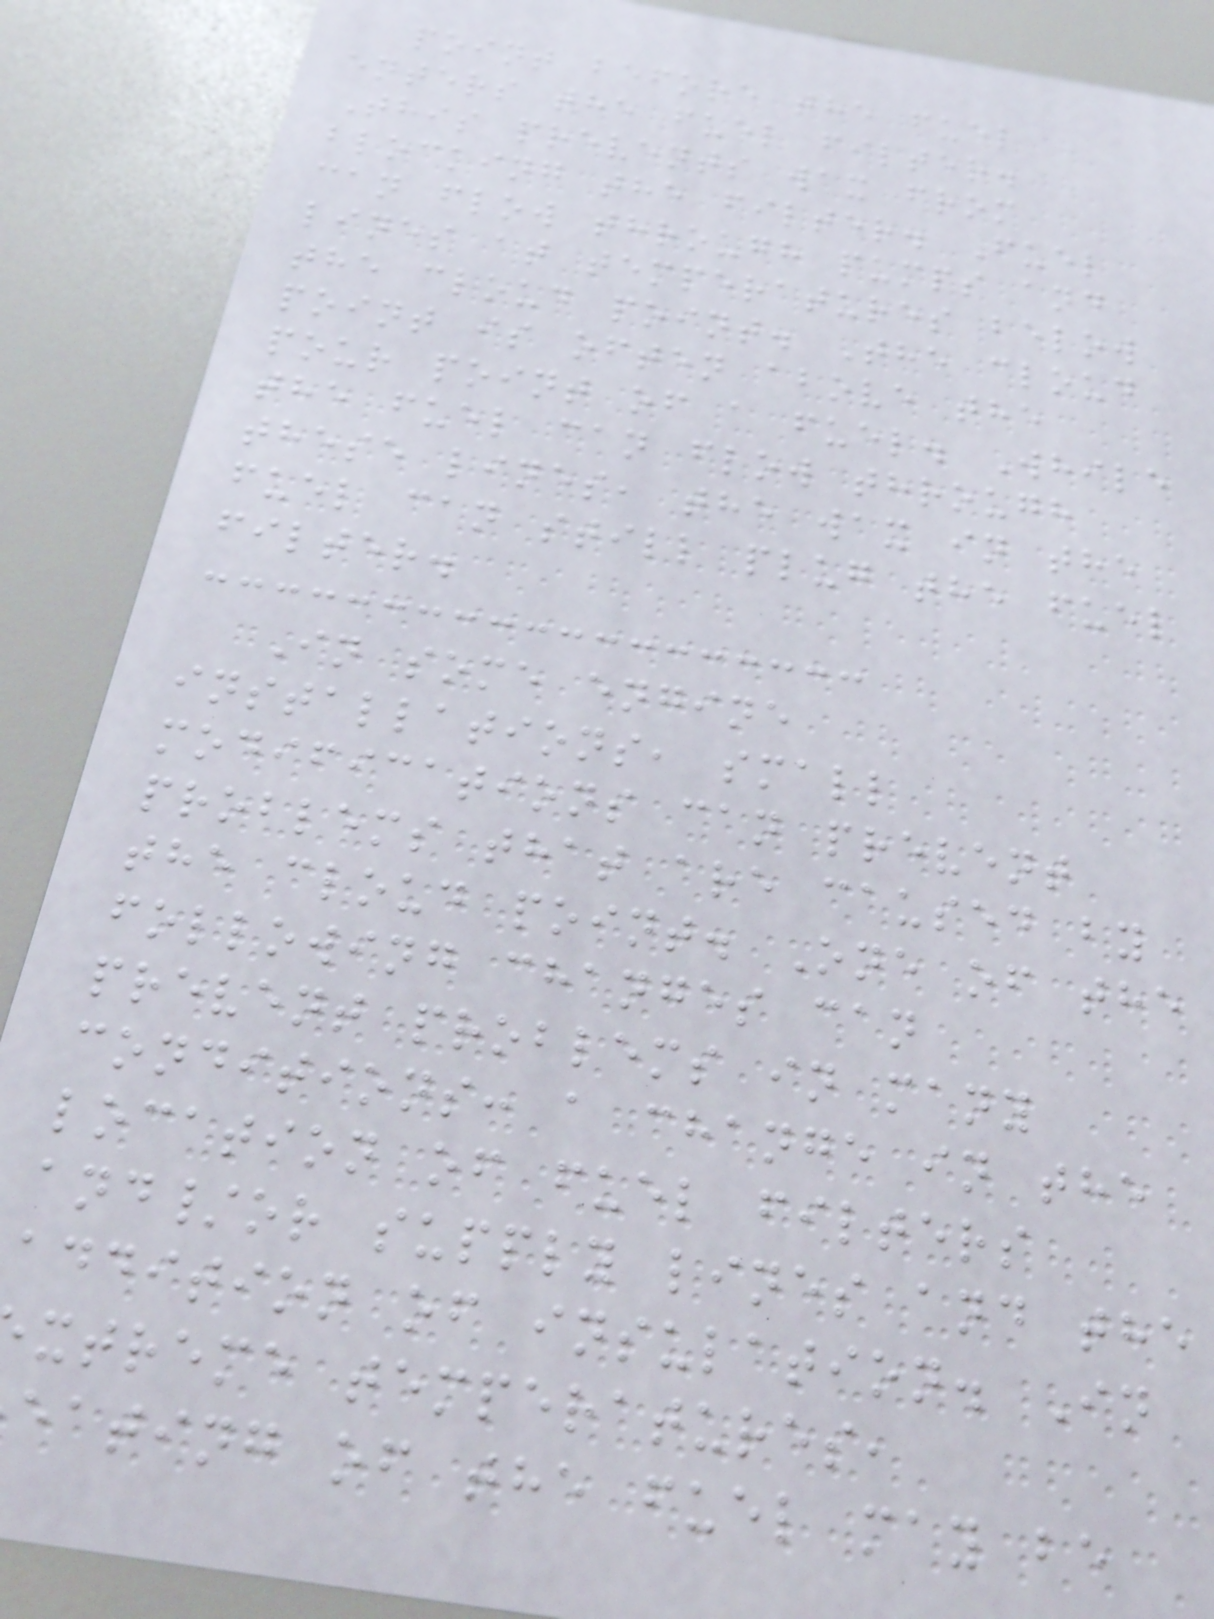point before the fuel
enters the fuel filter.
This prevents wax from
blocking the filter. Fuel
can flow through pumps and
lines at temperatures below
the cloud point. The cloud
point is often above the
pour point of a fuel. While
the fuel can flow through
these lines, the wax in the
fuel can still plug the fuel
filter.
In some engine
installations, small
modifications can prevent
problems that are caused by
the cloud point. One of the
following changes can
prevent problems in many
conditions: a change in the
location of fuel filters
and/or supply lines and the
addition of insulation. In
xtreme temperatures,
eating of the fuel may be
